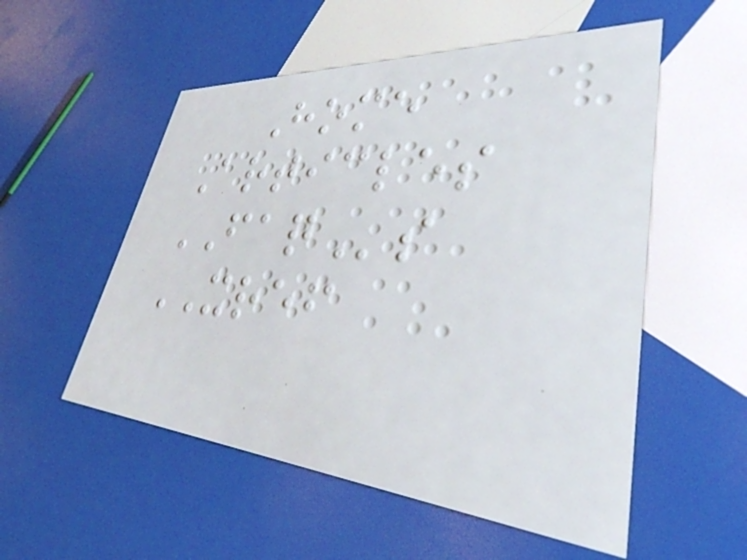Home
Articles
FAQs
XREF
